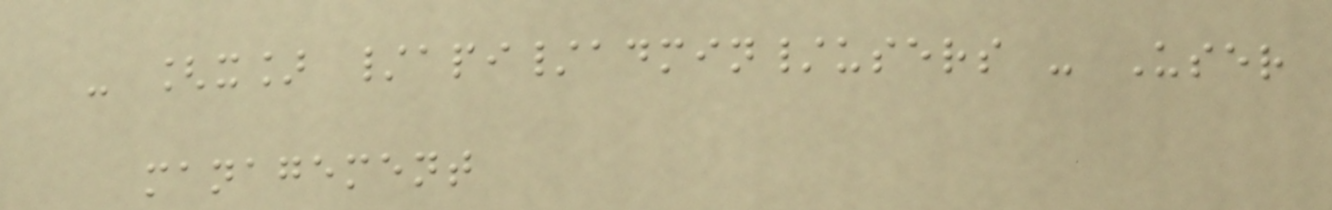- [x] /api/admin/users - User
management
